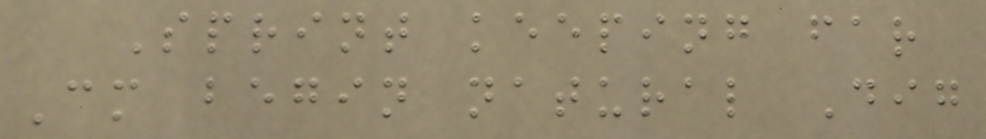Sprint keeping far
Cm begin natural Dig
